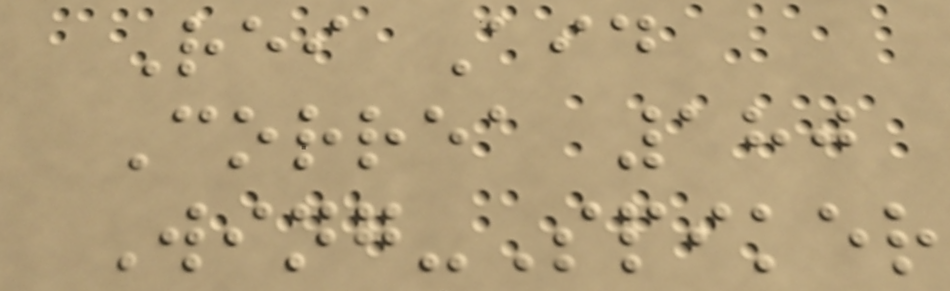Rei Aid
Correa 180
Wing-Spiker
